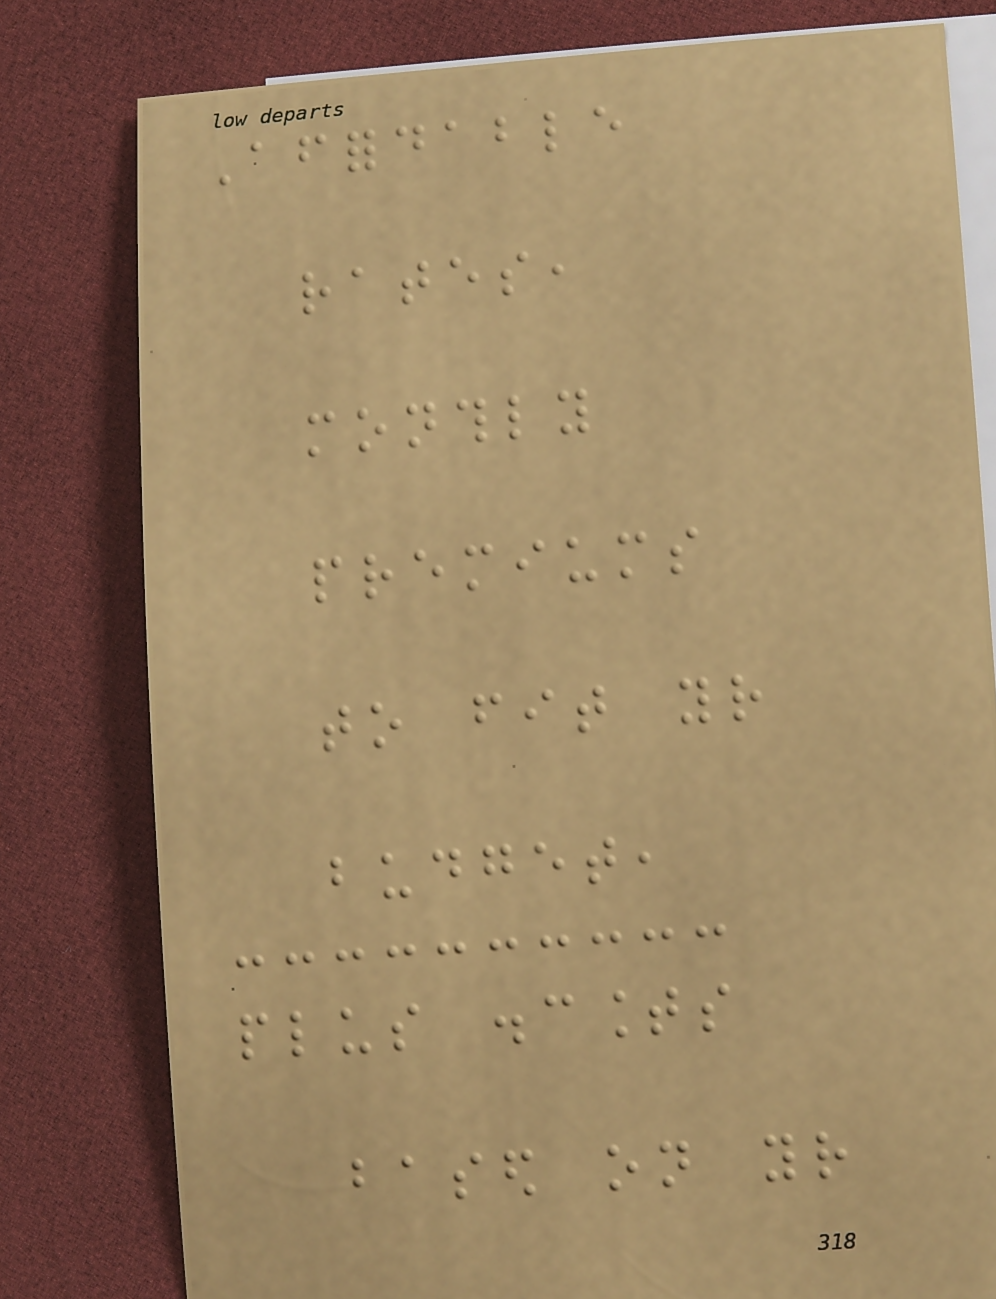Affordable
rates,
monthly
premiums
to fit your
budget,
plus discounts
based on your
